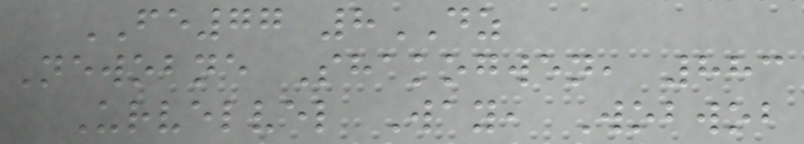FE77 8DZ
Newobne Shakogwen, 883
Urvelvel Way, Wobwob
